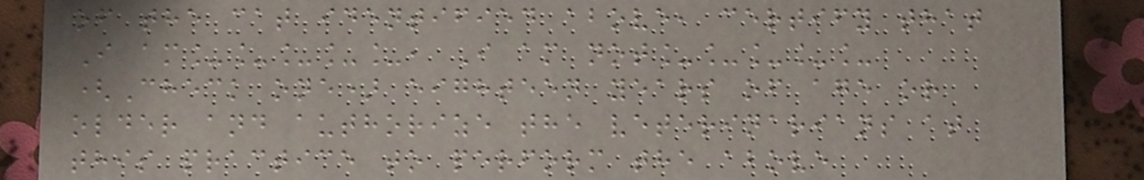of the cat identified above, certify that
I am_____, I am not_____
(Check one) eighteen years of age or
older and authorize the veterinarians at
this practice to perform the above
